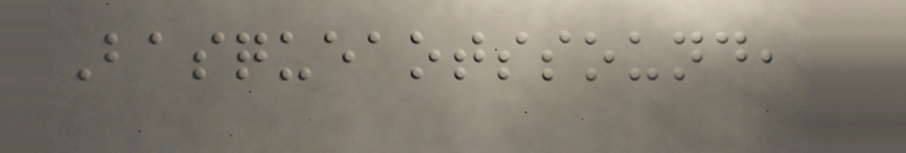Basqueaotssound,
